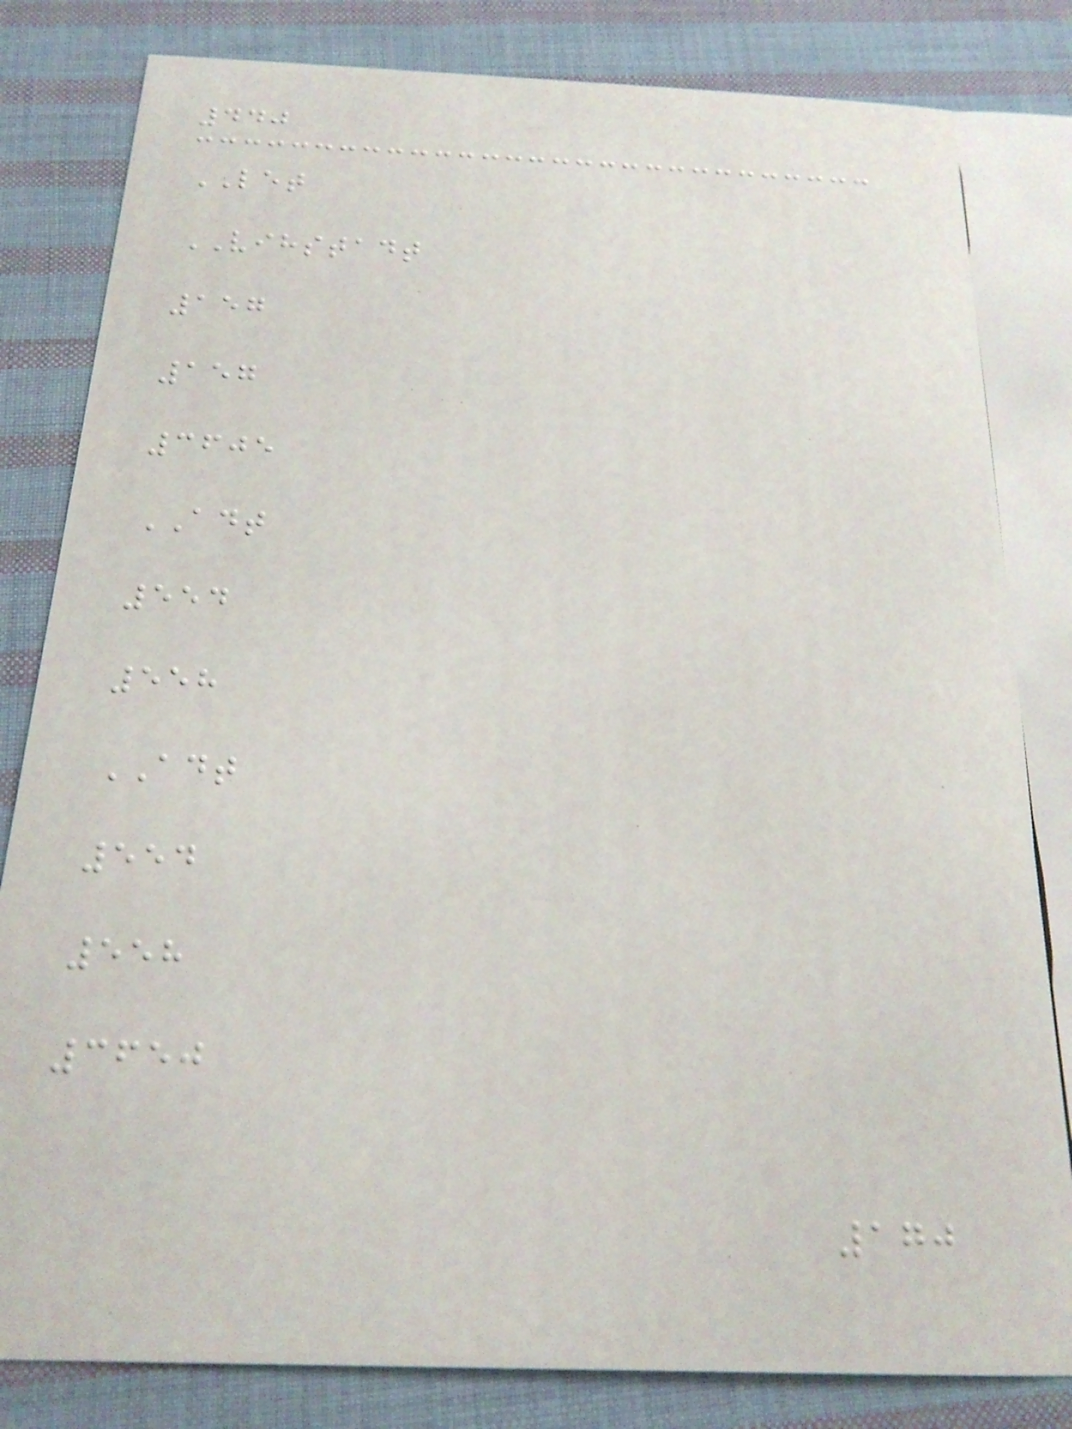440
LET
VIHSTADT
157
157
3605
ADT
554
558
ADT
554
558
3650
170
